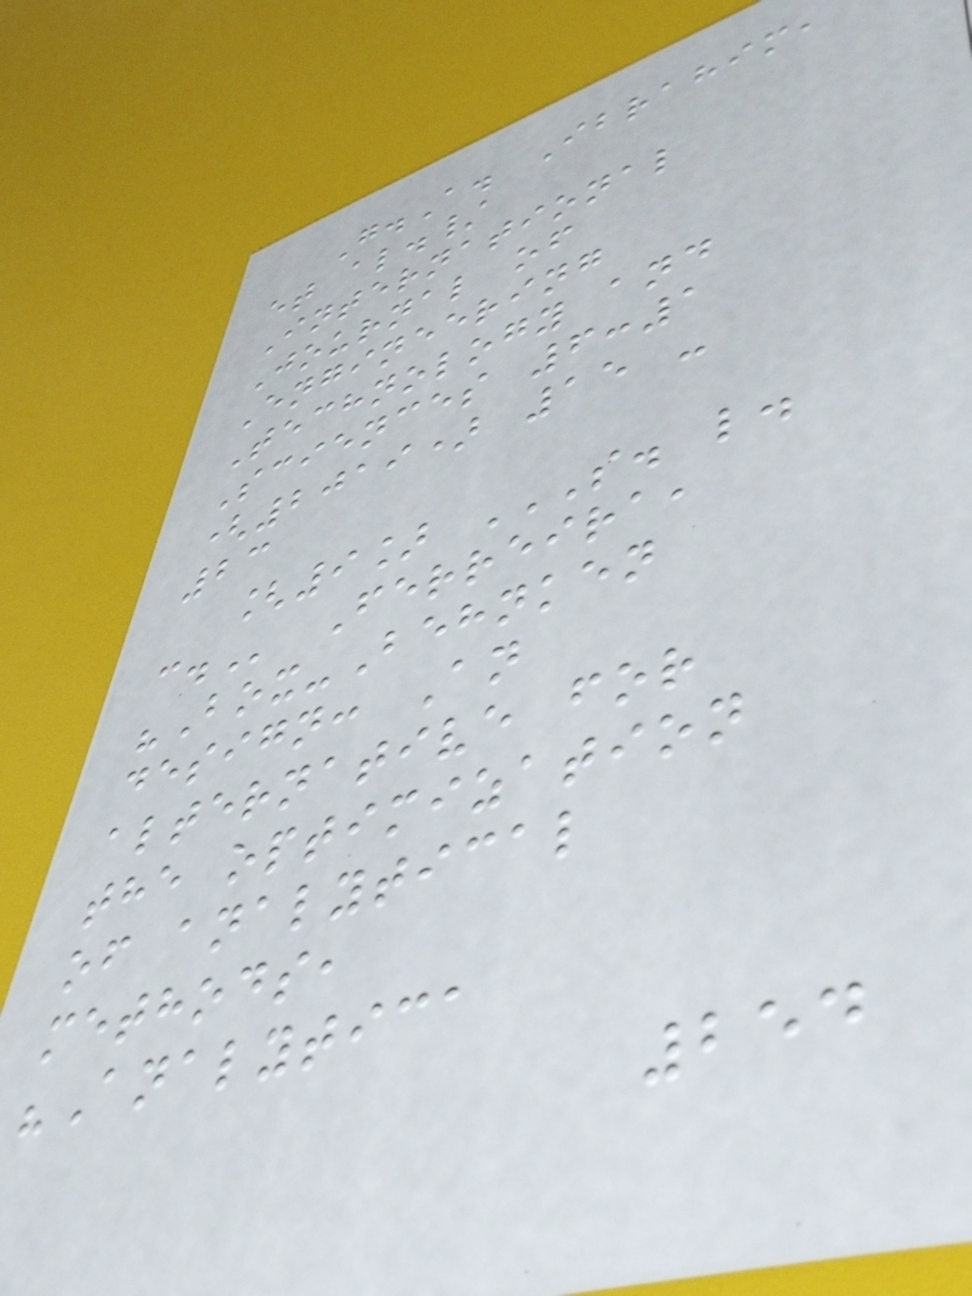G.A. Ibrahim,
et al./
International
Journal of
Engineering
Technology and
Sciences 6:1
(2019) 15 -
23
[9] S. L.
C. Ferreira,
"Box-Behnken
design: An
alternative for
the optimization
of analytical
methods,
"Analytica
254
